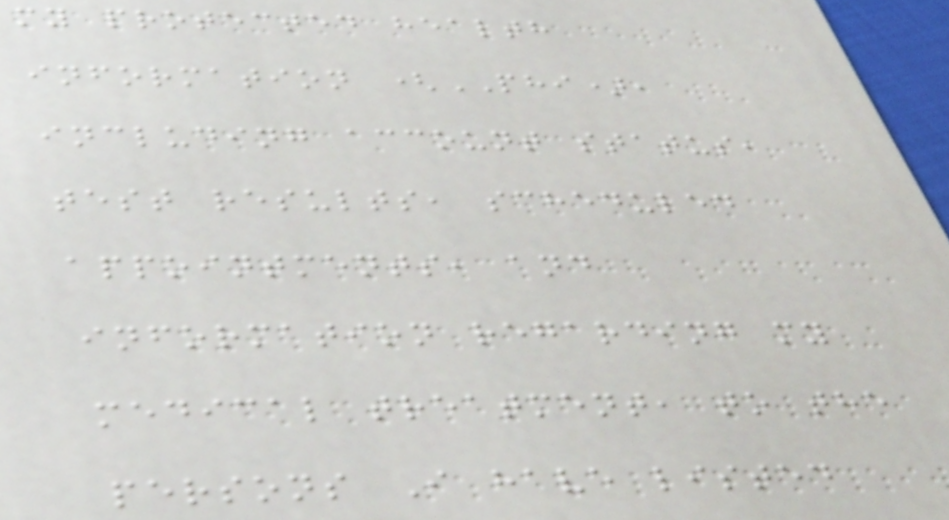my protected health
information (PHI),
including account status,
test results, scheduled
appointments, and
information regarding my
medical treatment, to the
persons I have listed
